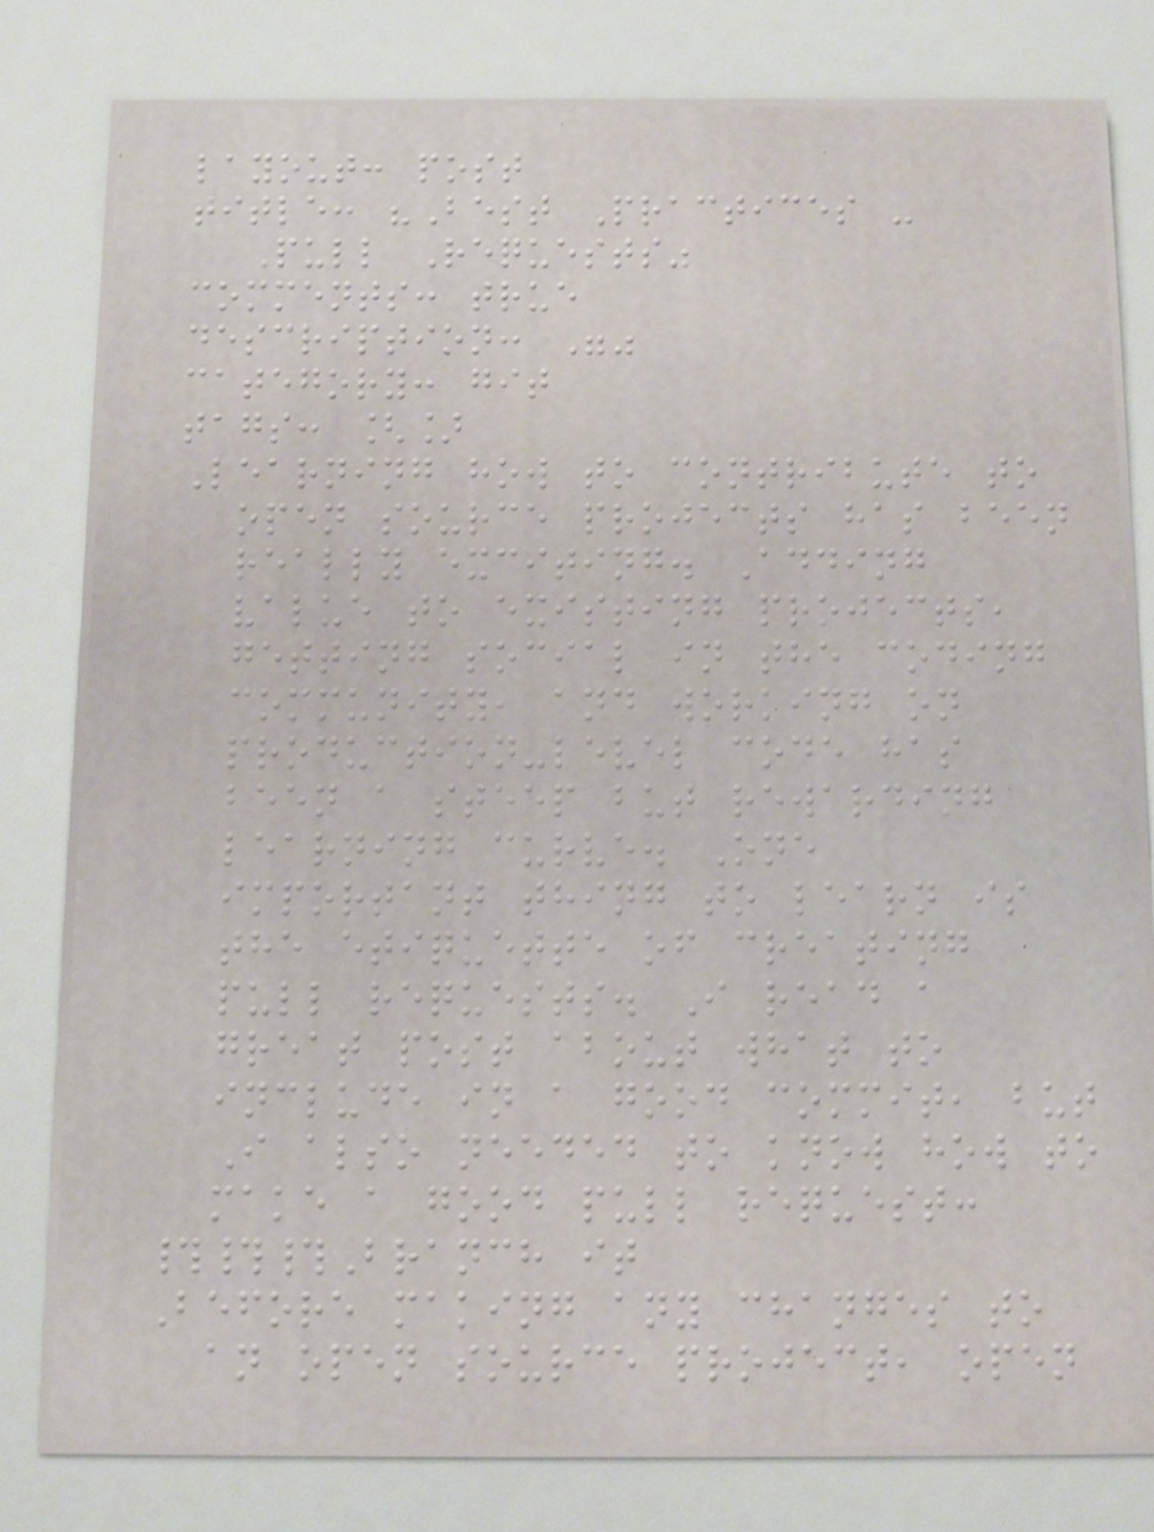layout: post
title: "Best Practices -
Pull Requests"
comments: true
description: ""
category: git
tags: []
Learning how to contribute to
open source projects has been
really exciting. Adding
value to existing projects,
getting social in the coding
community, and working on
production-level code has
been a steep but rewarding
learning curve. One
important thing to learn is
the etiquette of creating
pull requests. I read a
great post about what to
include in a good commit, but
I also needed to know how to
make a good pull request:
###Branch it
Before making any changes to
an open source project, open
